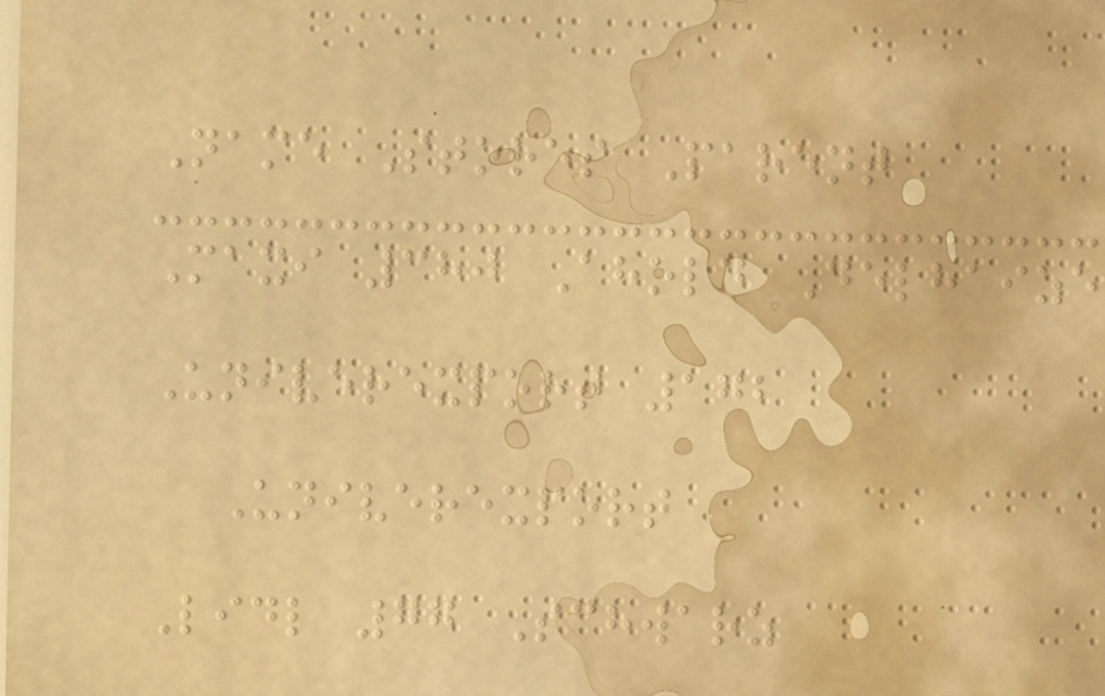Name Stores Parent
Maxi 380 Ahold Delhaize
Univerexport 172
Univerexport
Lidl 77 Schwarz
